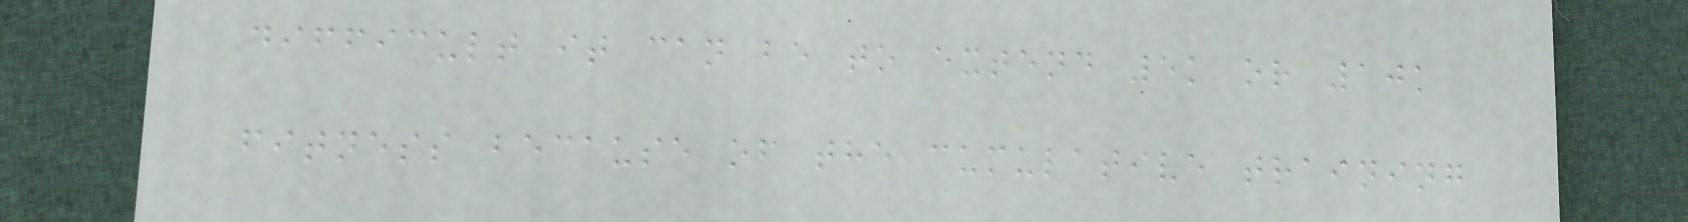difficult it can be to extend 5k or 10k
fitness because of the cumulative training
